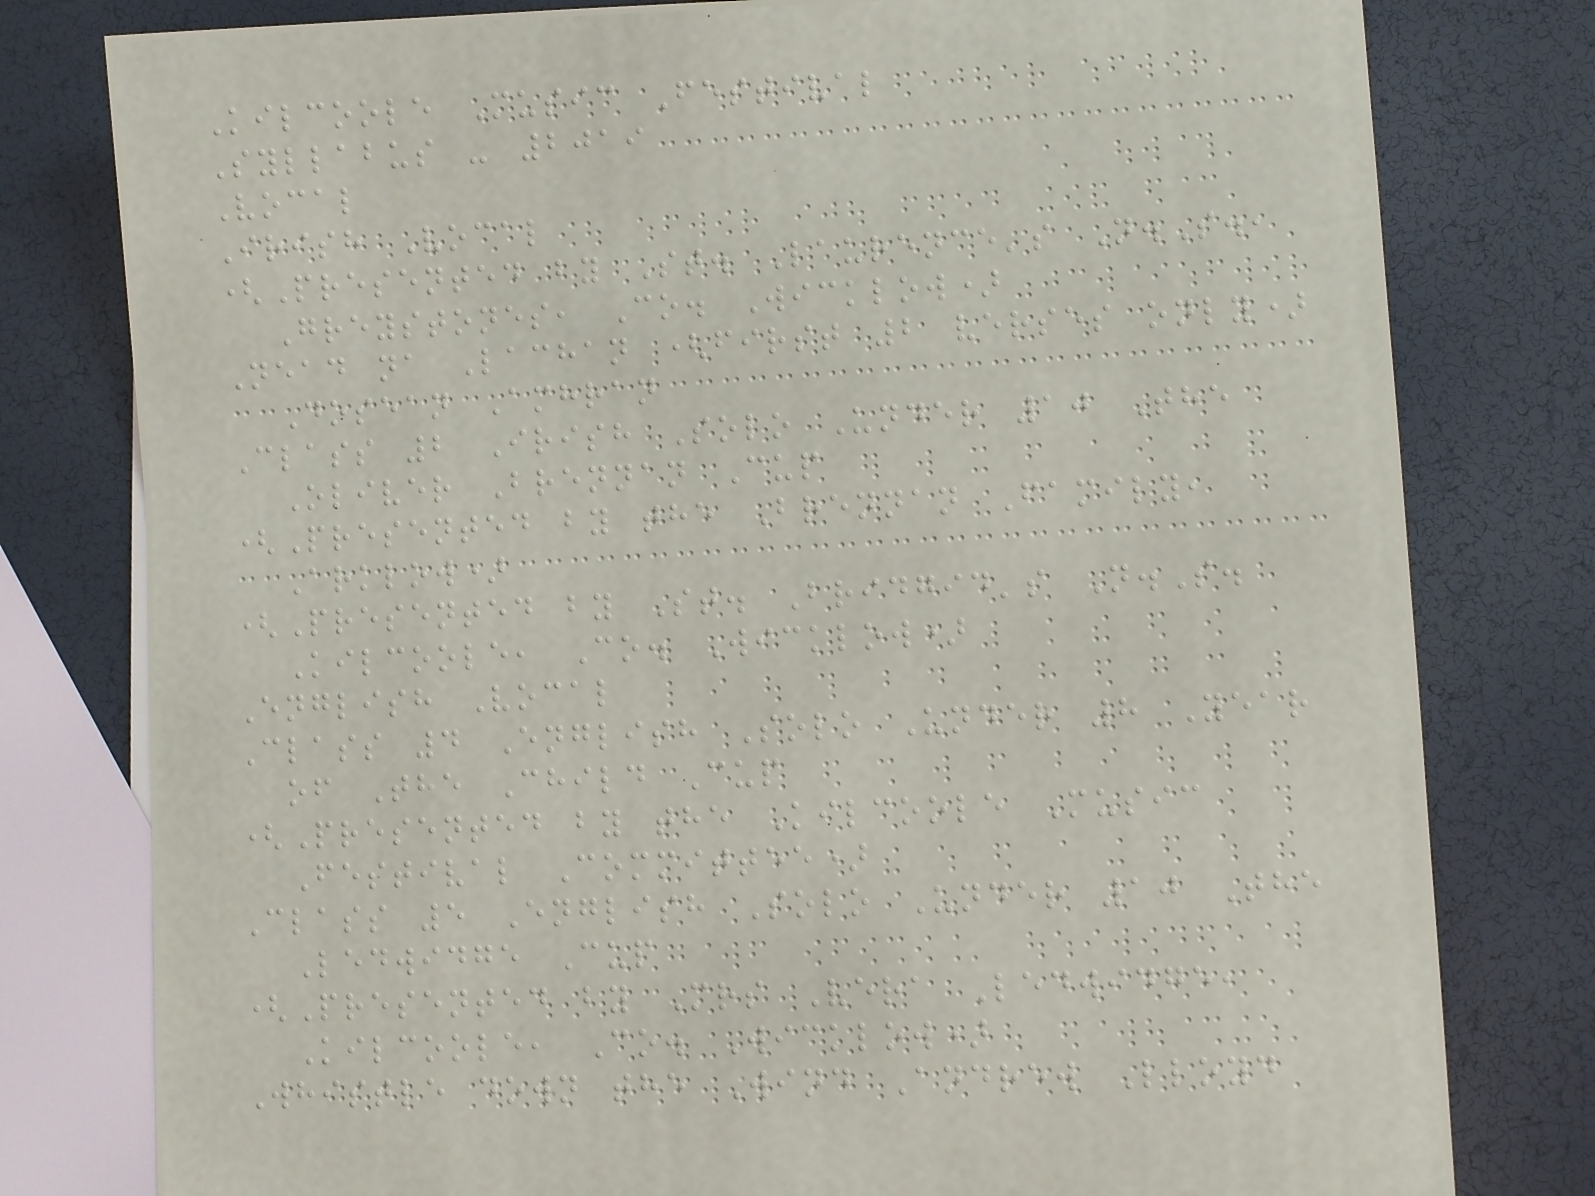Kilcoole Music Festival
Syllabus - 2019
Vocal
Irish Vocal
(Presented by St. Laurence's N.S.,
Greystones, Co. Wicklow)
Nead na Lachan (first 2 verses only)
Dosean Amhran
Class 2 Irish Solo Under 10 The
Oliver Brennan Cup
(Presented by the Brennan Family,
Arklow)
(Presented by St. Bridgid's N.S.
Kilcoole, Co. Wicklow)
English Vocal
Class 4 English Solo Under 8 Year
of The Child Cup
(Presented by the Kilcoole Music
Festival Committee)
Class 5 English Solo Under 10 The
Ledwidge Cup
(Presented by Mrs Vera Ledwidge,
Kilcoole, Co. Wicklow)
Whistle down the Wind Andrew Lloyd
